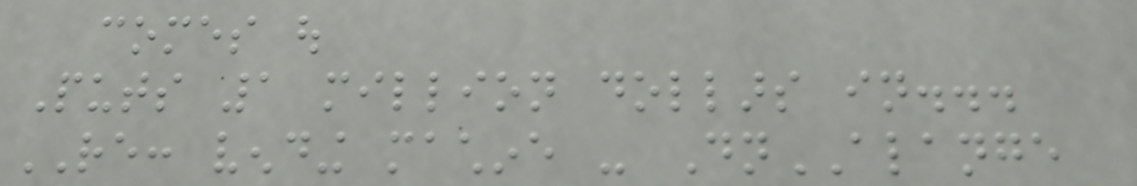comes out
Puts 1 million dollars in...
RE: vending machine - DnALANGE
